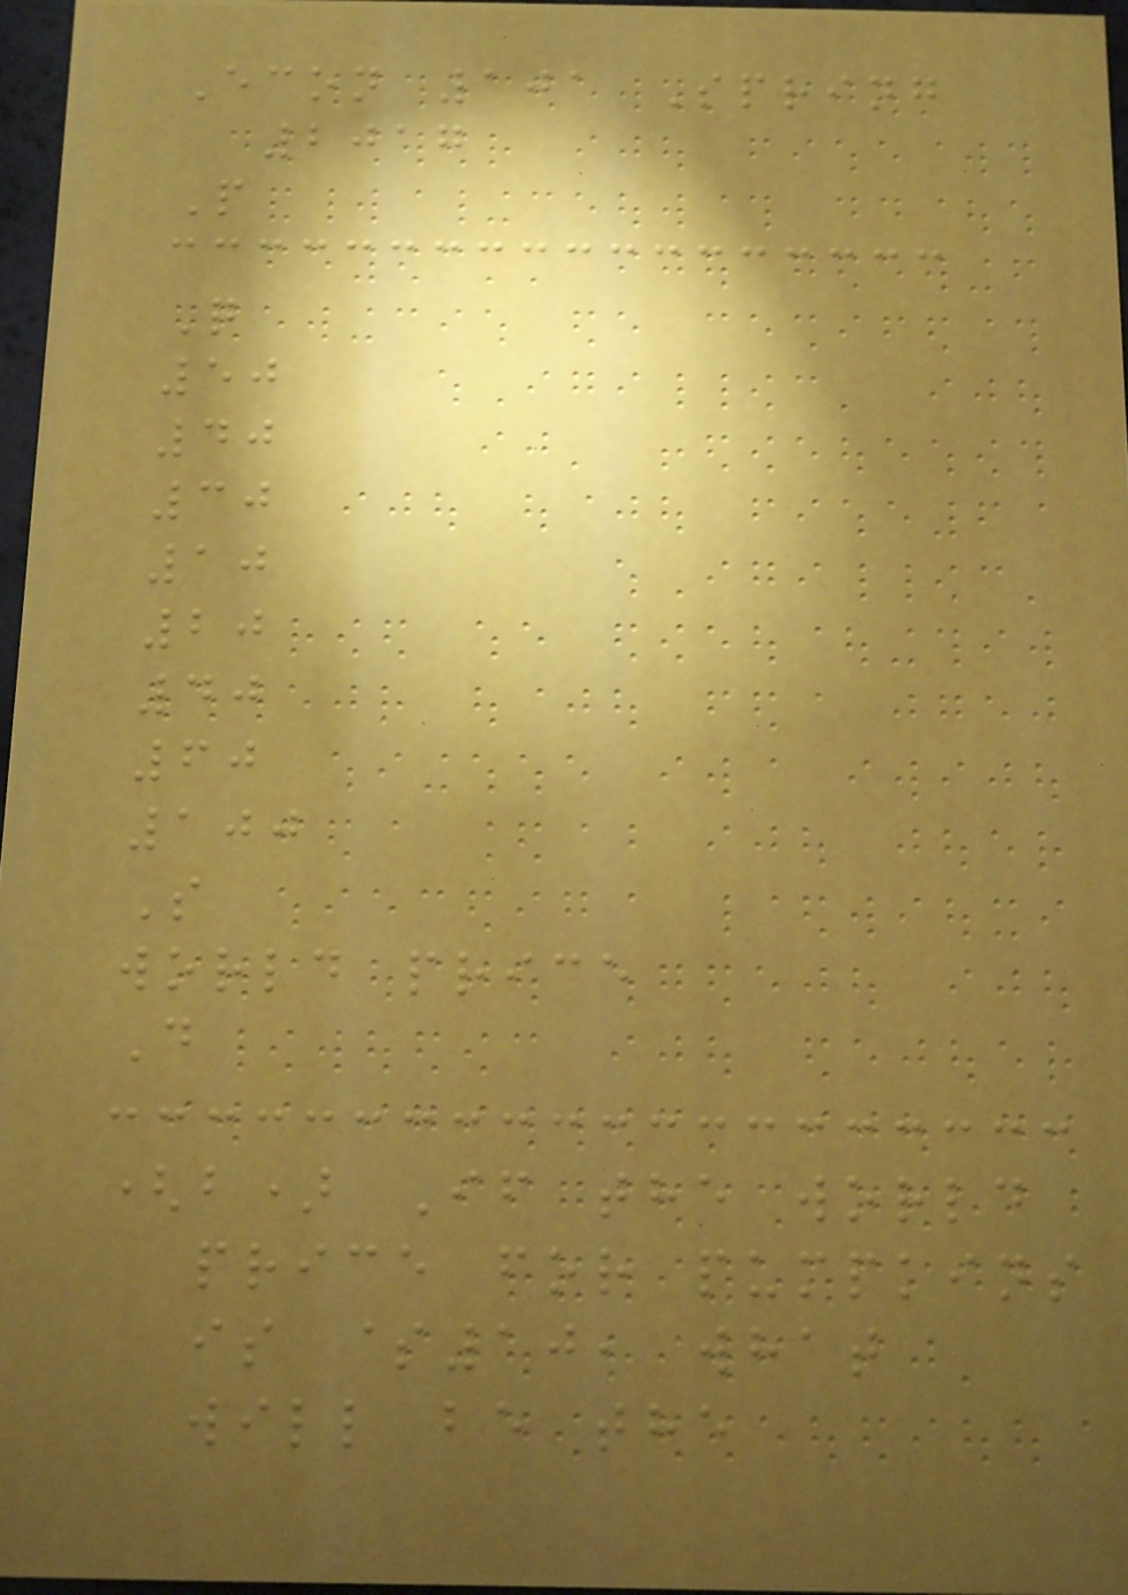Econ 101 Spring
2017
P
Q
50
40
30
10
20
40
60
100
S
world price
D
(b) If the world
price for pumpkins
is $10, what
will be the
